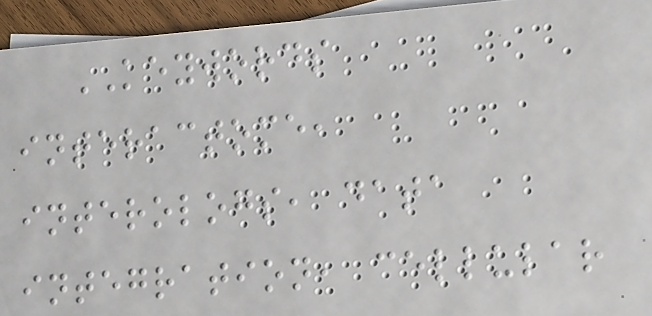KEYWORDS
interactome,
interologs, data
integration, cellular
